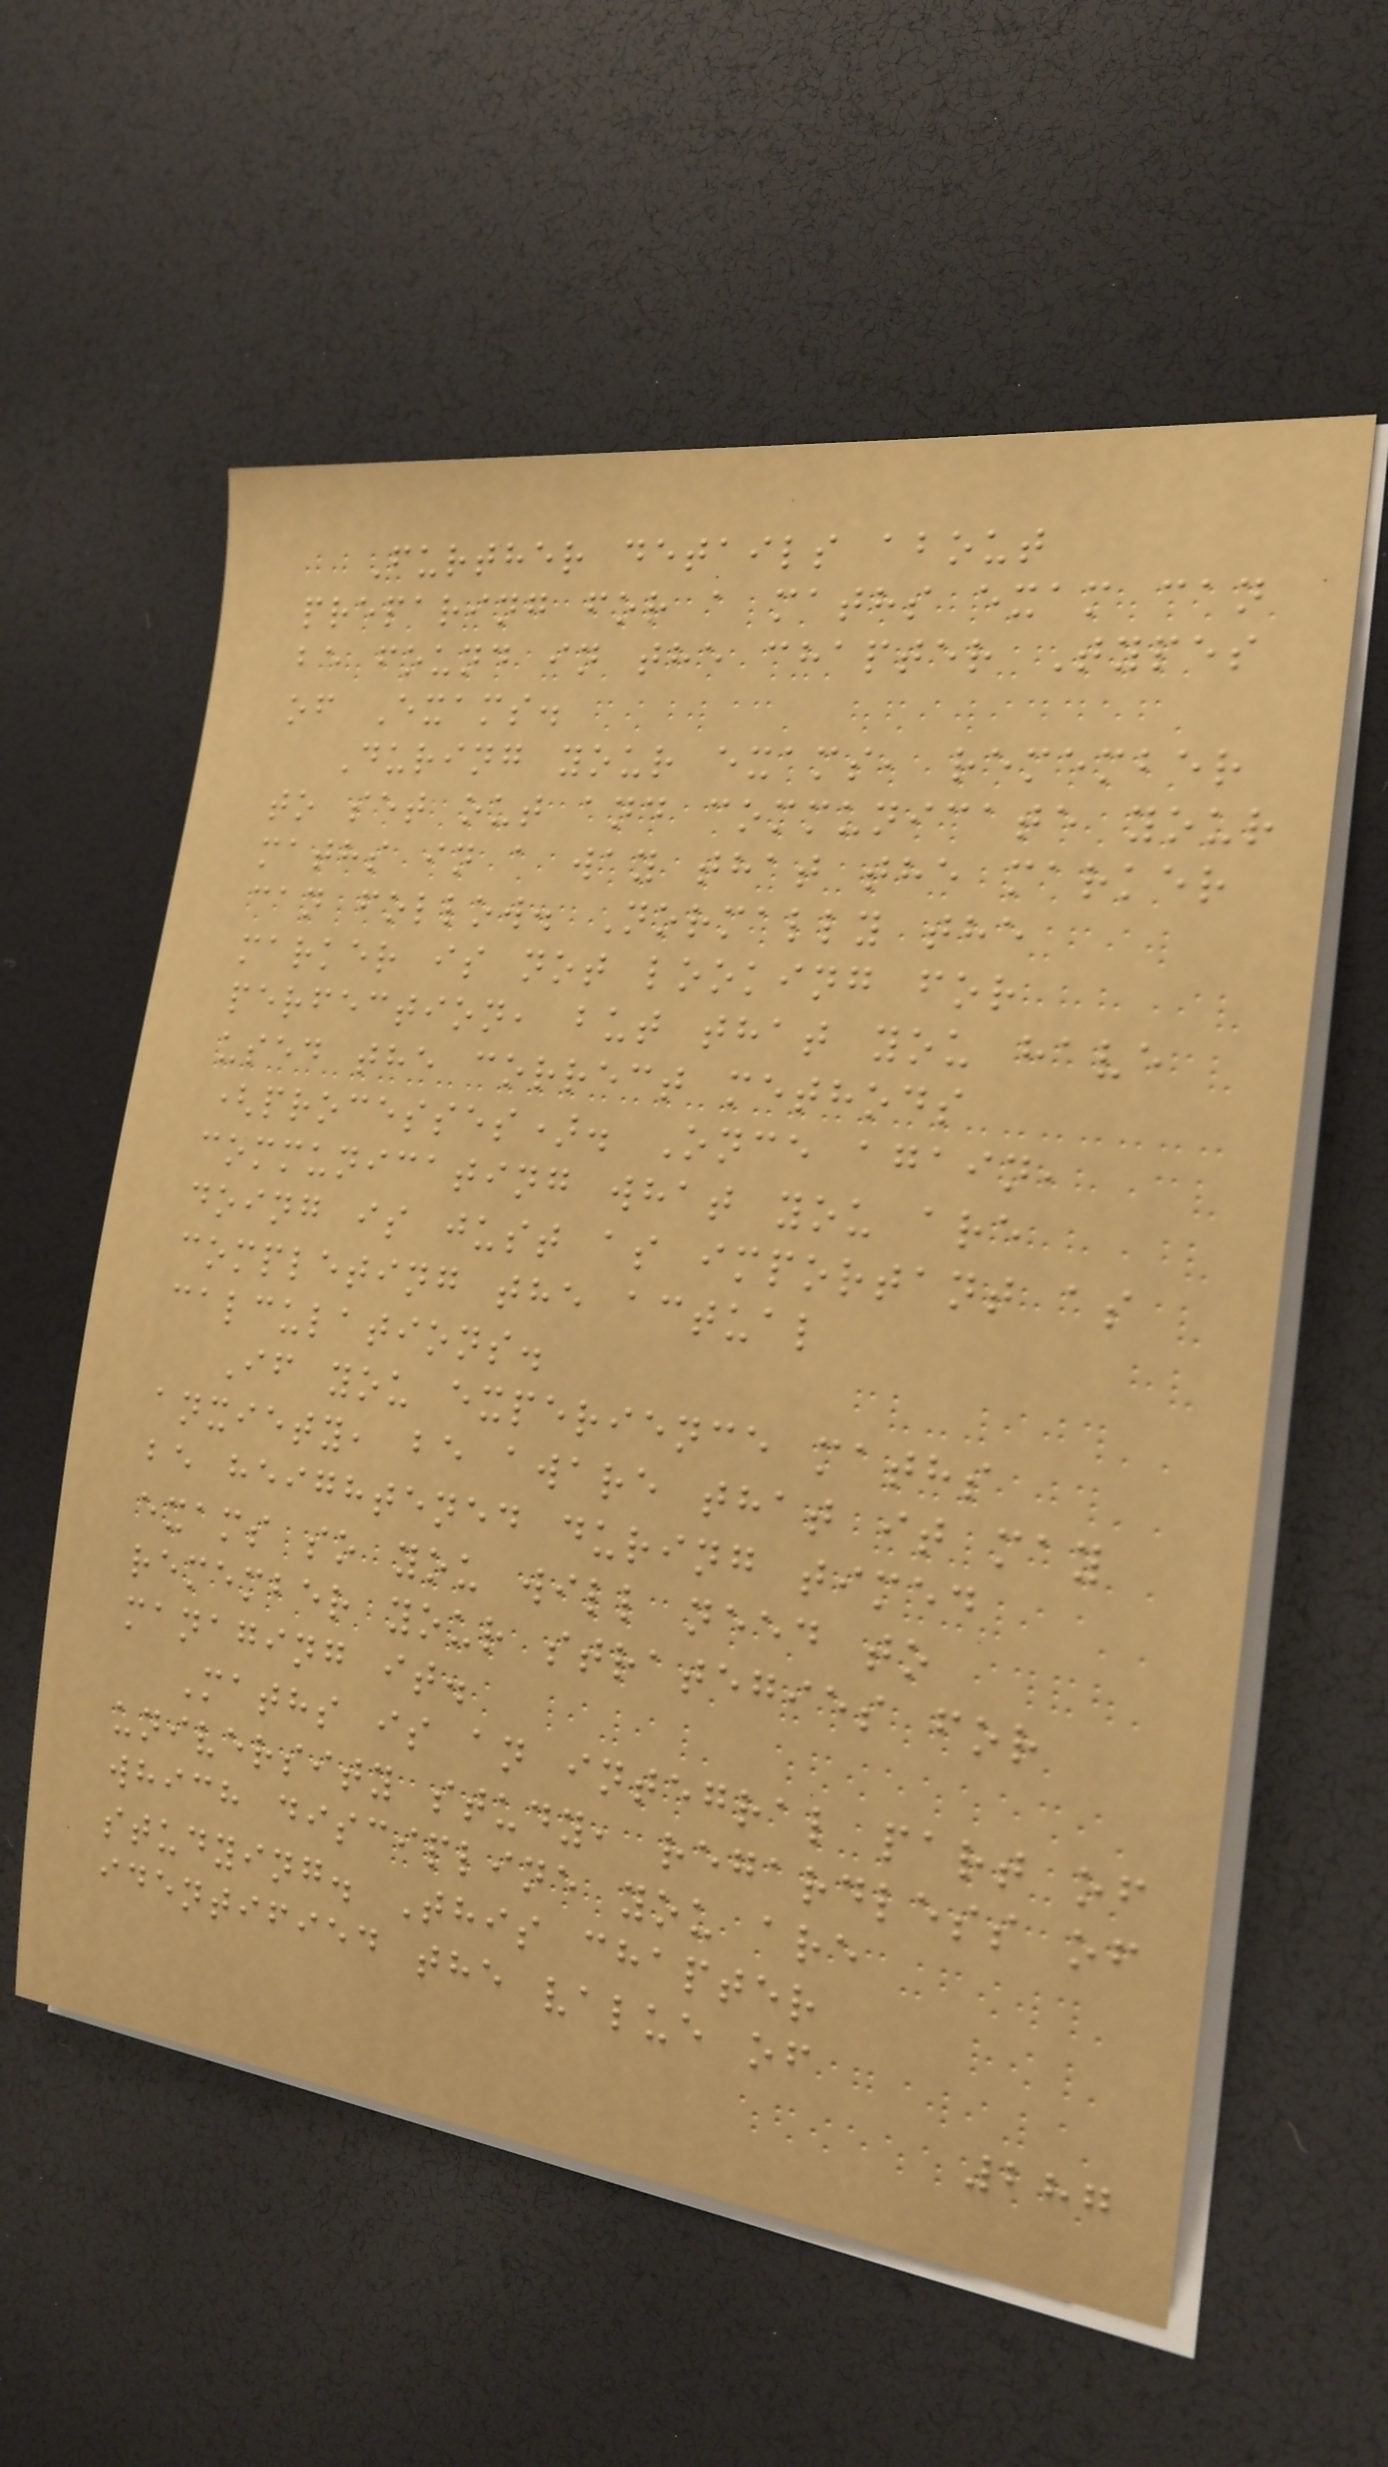Further details about
preparing for a maths exam can
be found in the chapter Types
of Exams.
During your exams, remember
to set out and communicate your
maths in a way that the marker
can follow. Normally the
marker is not looking for
perfection, but that you have
used the correct methods
(processes). Once again,
communicating what you are
doing is just as important as
completing the actual
calculations.
If you experience maths
anxiety, be aware that it may
be heightened during timed
exams so you will need to
remember your strategies for
managing it.
Maths is an integral part of
university study, regardless of
which discipline you are
studying. This chapter
identified the value of
287
